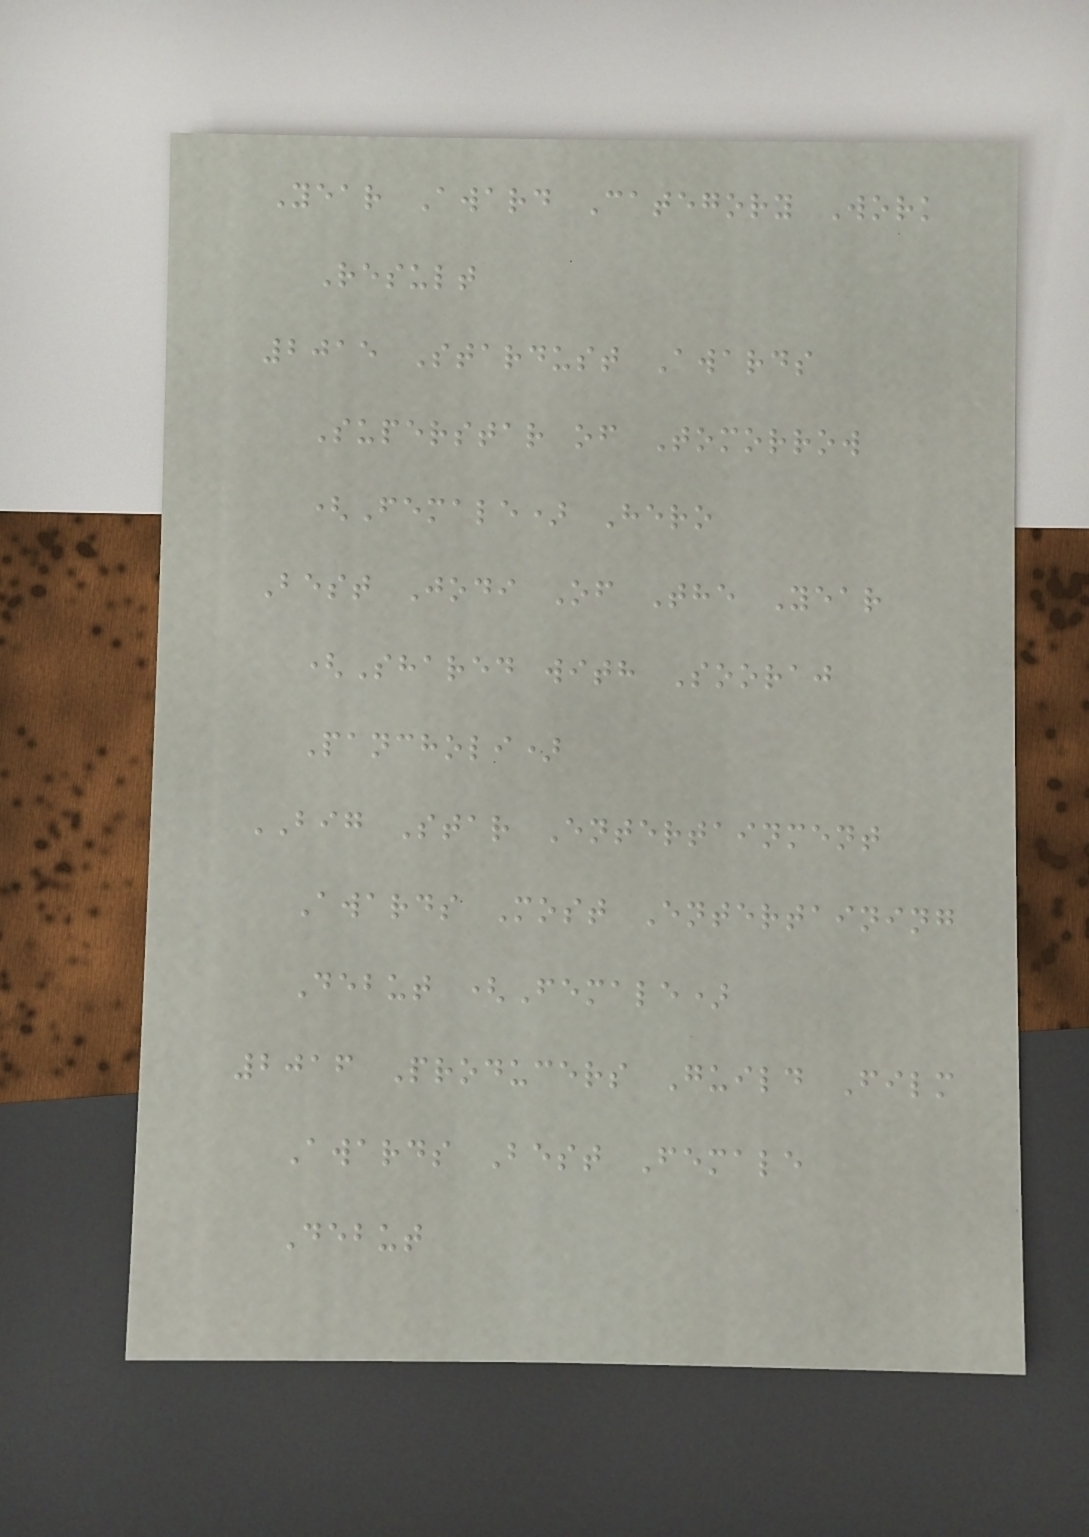Year Award Category Work
Result
2015 Stardust Awards
Superstar of Tomorrow
(Female) Hero
Best Jodi Of The Year
(Shared with Sooraj
Pancholi)
BIG Star Entertainment
Awards Most Entertaining
Debut (Female)
2016 Producers Guild Film
Awards Best Female
Debut
